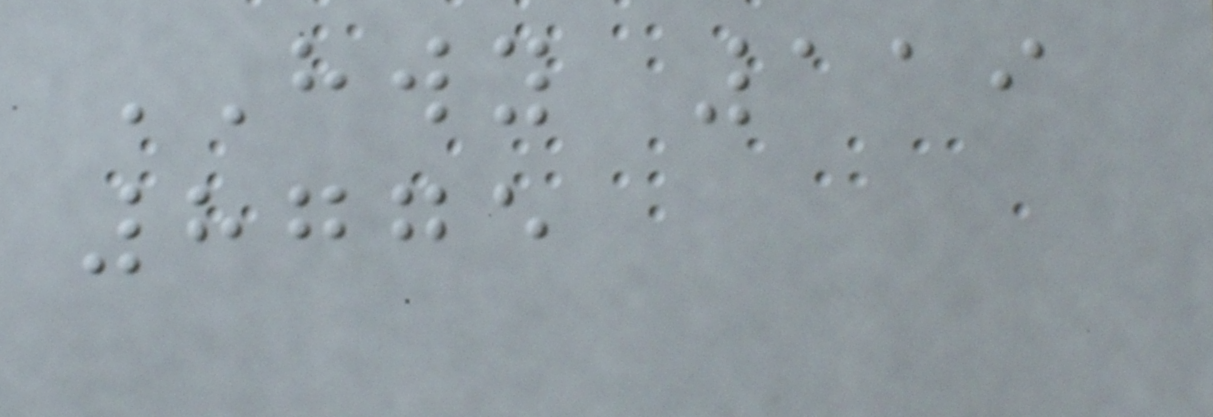HWY 119
8775
